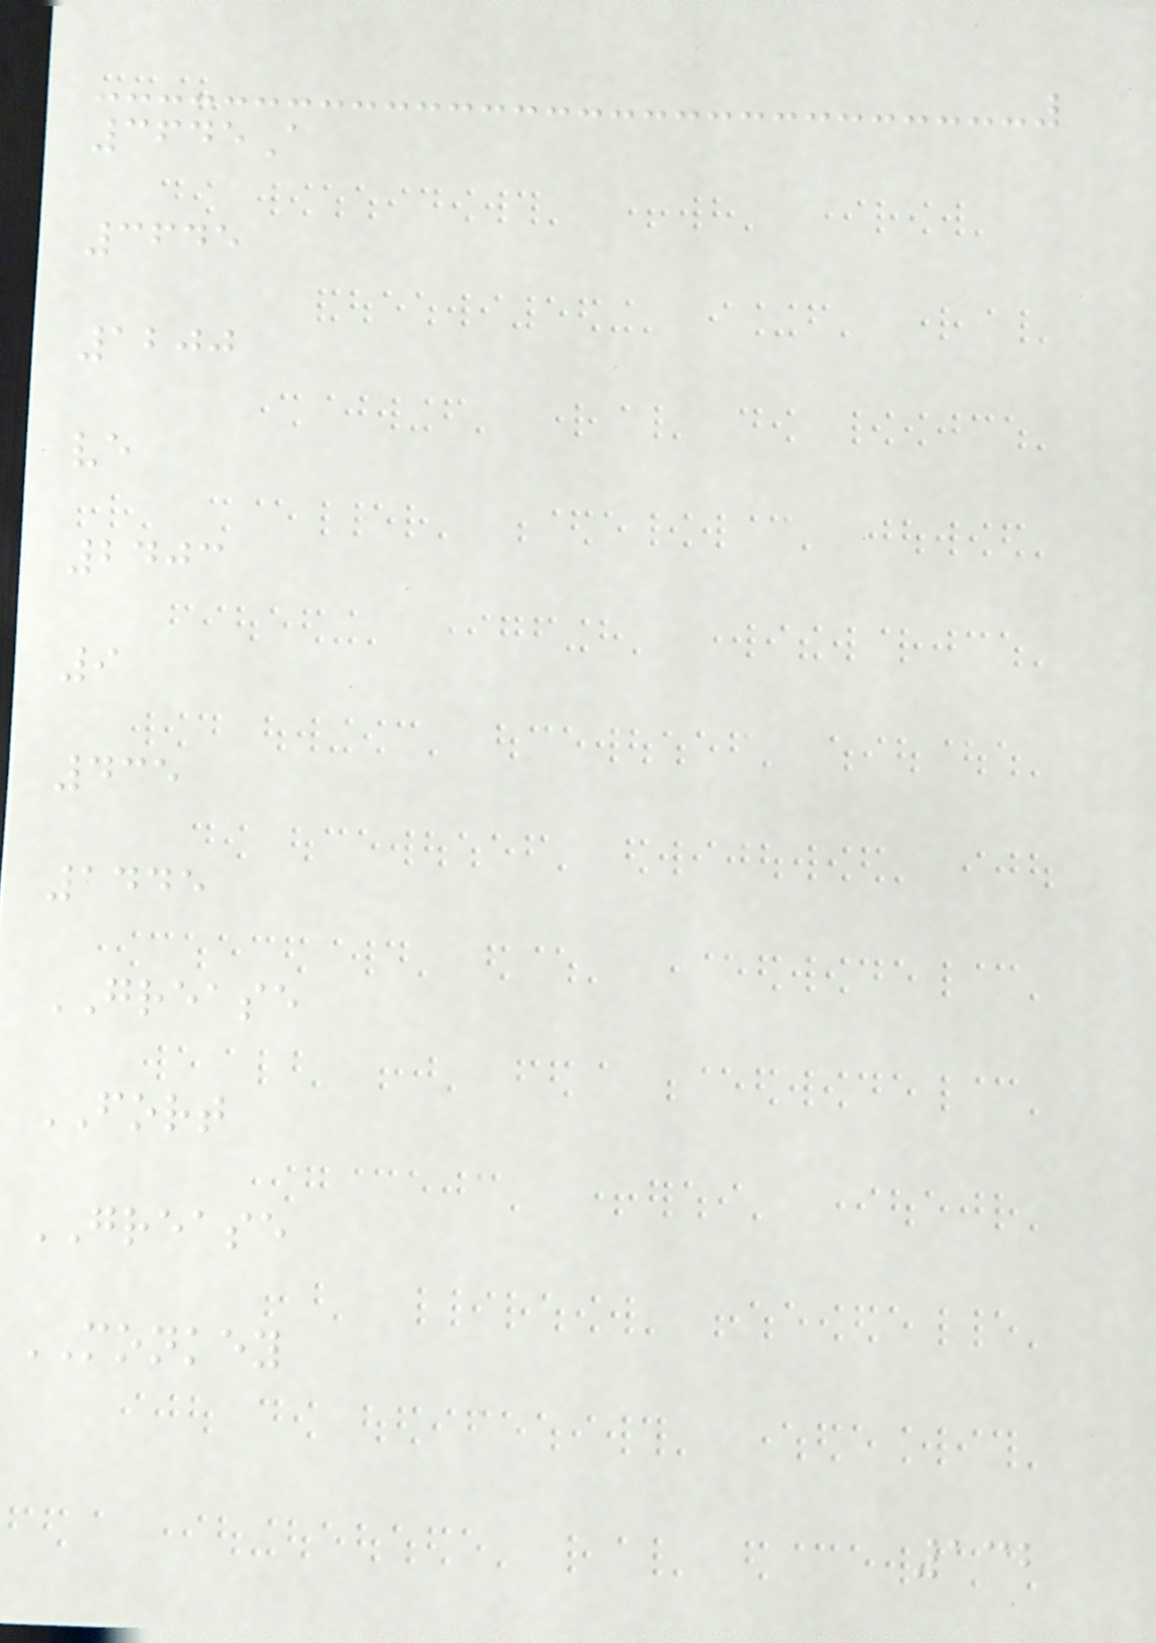3645A
3645
1200
ve
2403
9
435
1445
GREASE
FORT
GREASE
MONKEY
132
